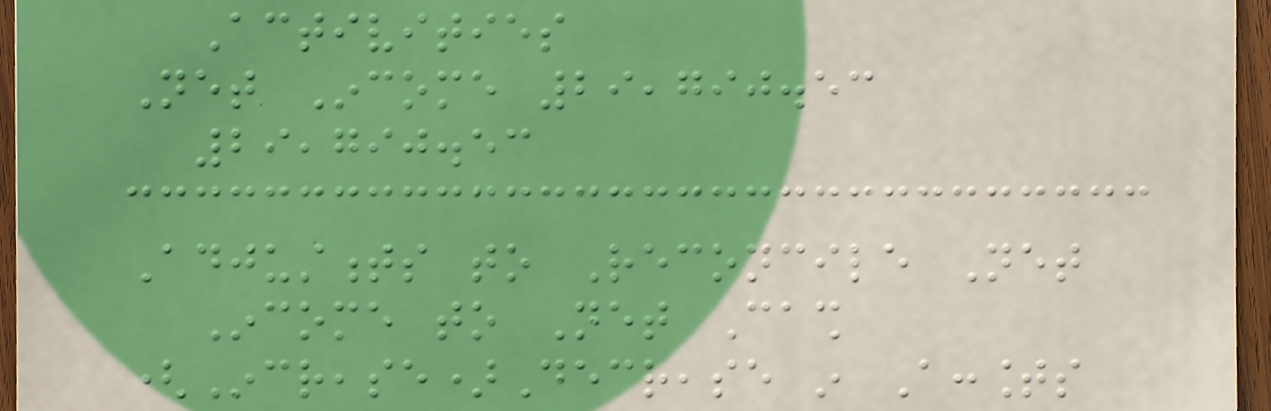Activities
Net Income 29,790.53
29,790.53
Adjustments to Reconcile Net
Income to Net Cash
(Increase)Decrease in Accounts
